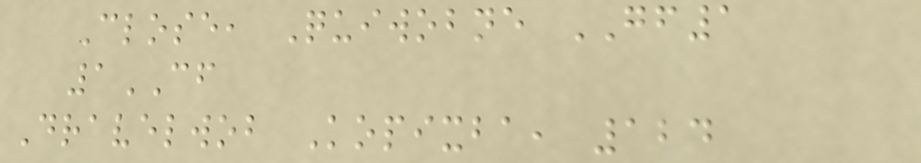Close, Quiwobne GF1
1CF
Dravelwob Kopixba, 124
